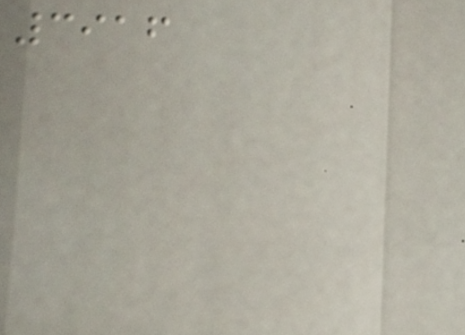3916
